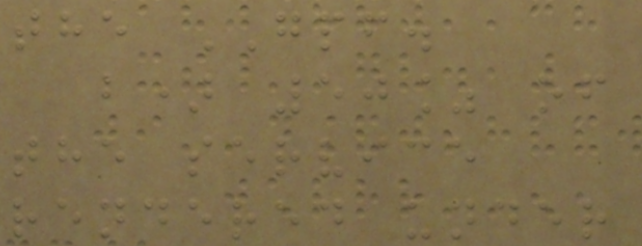the GPF.
b) 50% of
the service
rendered under
